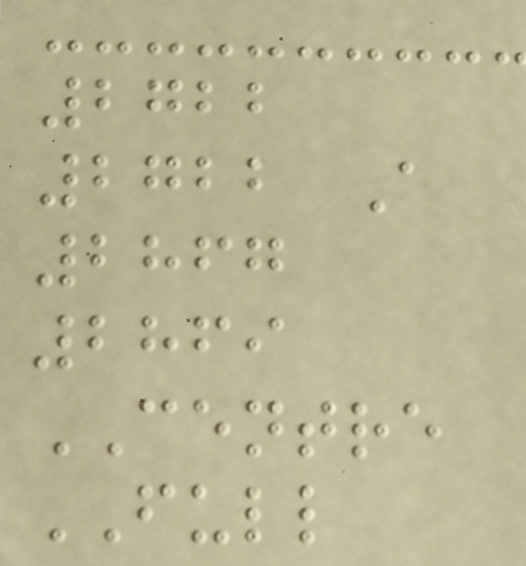2722
2722 A
2867
2869
CENTRE
FULL
